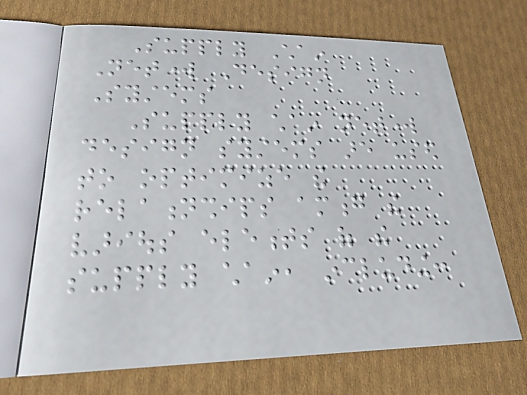Supply Chain
Network Design
Systems
Supply chain network
design systems are used
to optimize the
relationships among the
various elements of the
supply chain, including:
